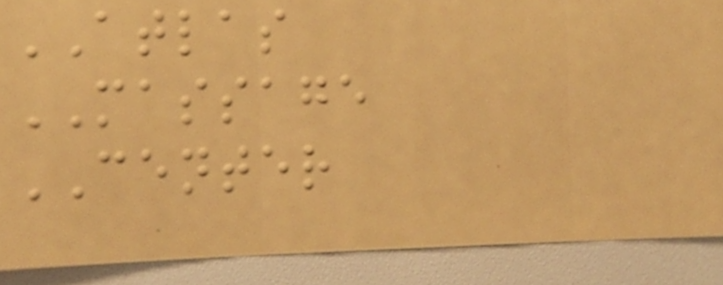ATLAS
MASSAGE
CENTER
